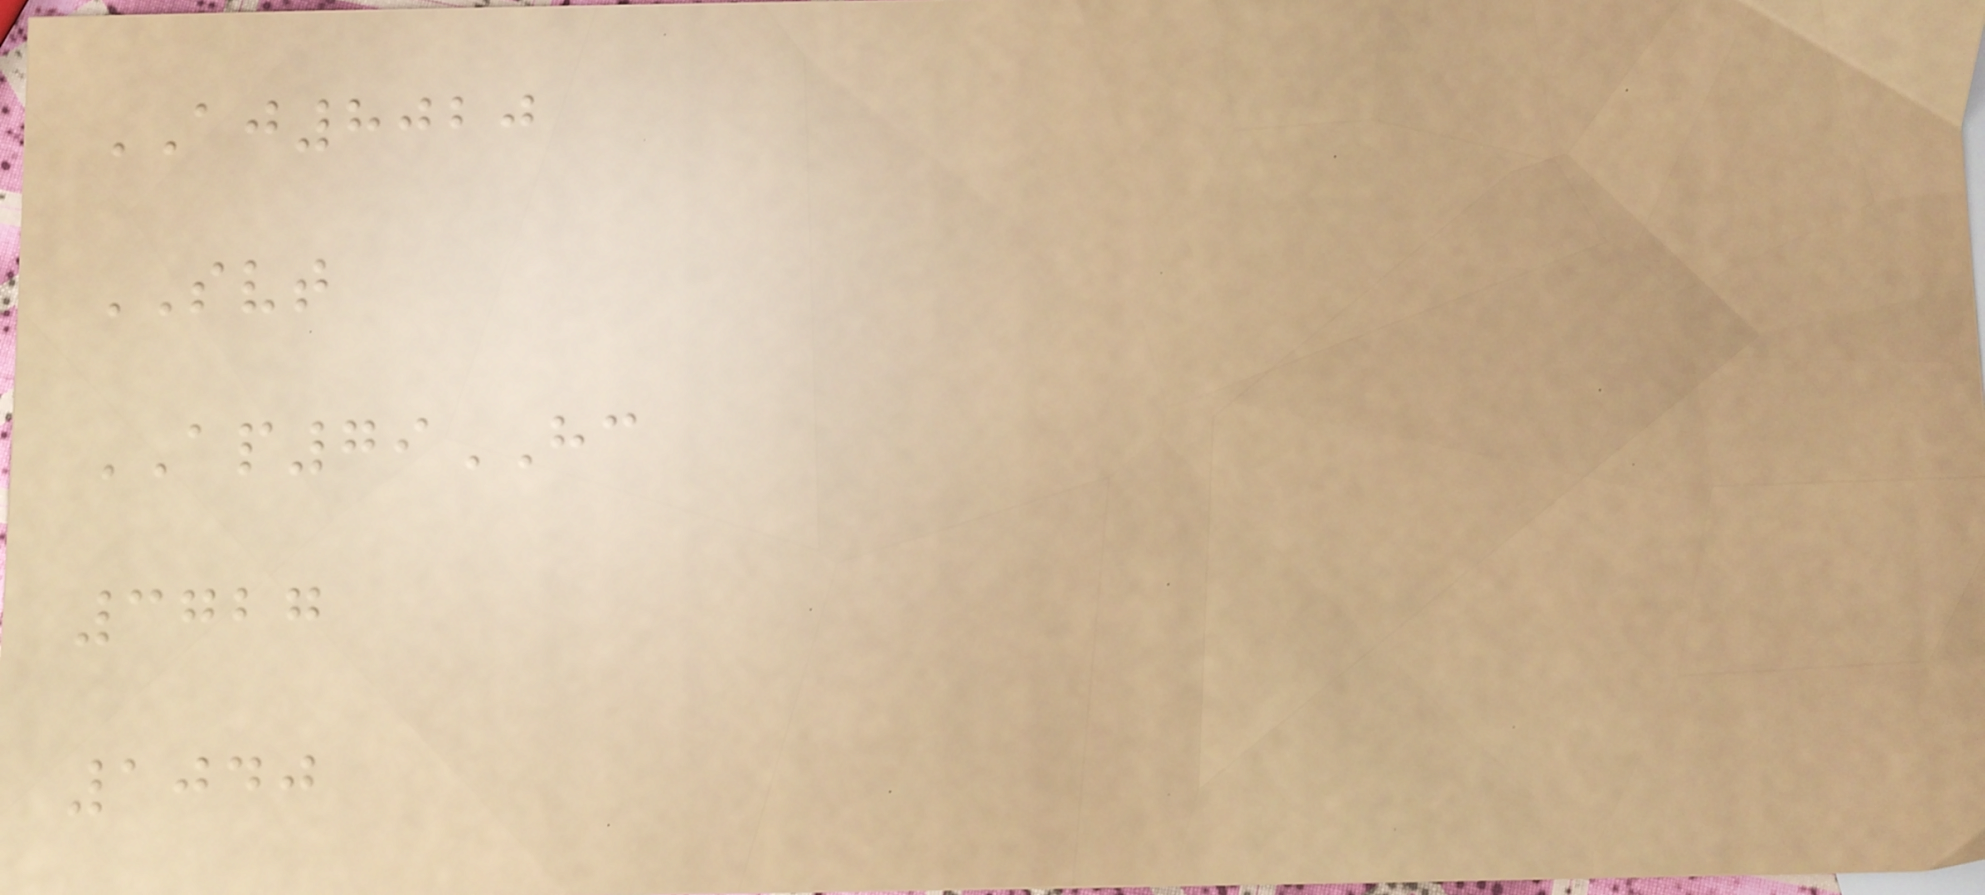AJ8020
SVT
AP79HC
3727
1040
